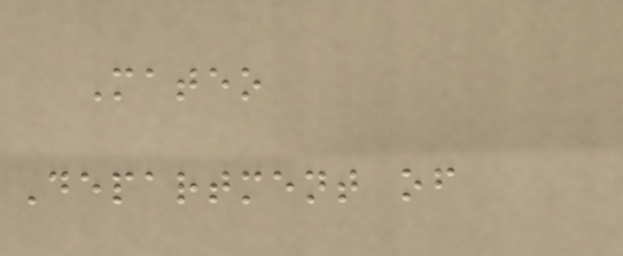Mateo
Department of
